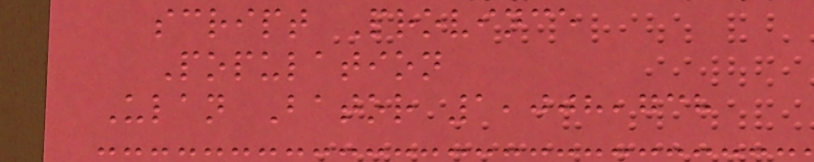script Province
Population
Ulan Bator 1,008,738
